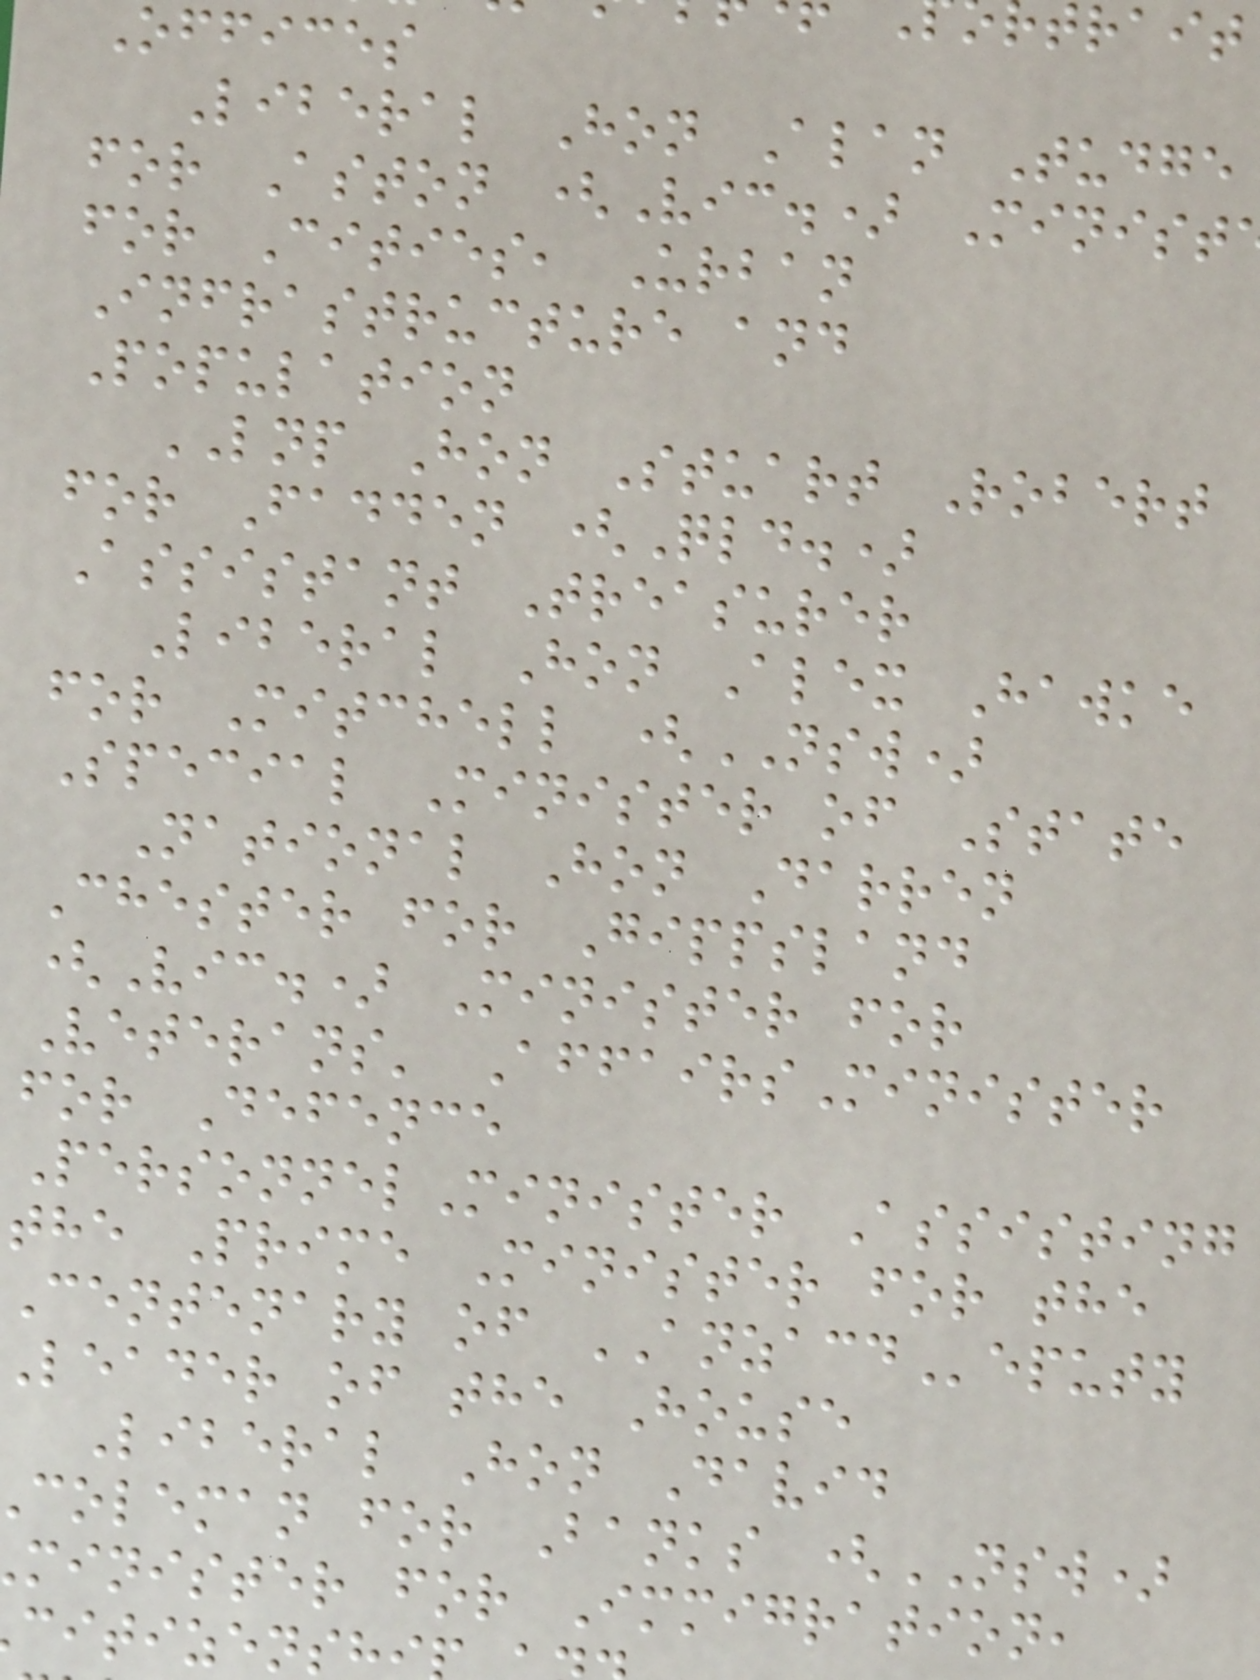Offices
Liberal Hon Alan Tudge
for Aston (Vic.) Minist
for Cities, Urban
Infrastructure and
Population
LNP Hon Stuart Robert
for Fadden (Qld.)
Assistant Treasurer
Liberal Hon Alex Hawke
for Mitchell (NSW)
Special Minister of State
National Hon Darren
Chester for Gippsland
(Vic.) Minister for
Veterans' AffairsMinister
for Defence
PersonnelMinister Assisting
the Prime Minister for the
Centenary of ANZACDeputy
leader of the House
Liberal Hon David
coleman for Banks (NSW)
minister for Immigration,
